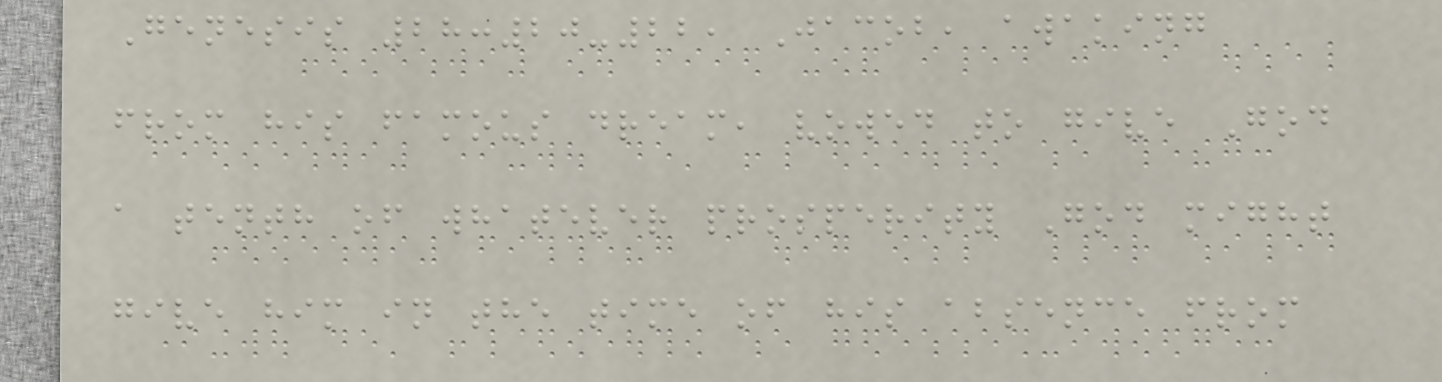Genesis 28:20-22, Jacob, awaking
from his famous dream, vowed to give God
a tenth of whatever prosperity God might
give him in the time of his absence from
